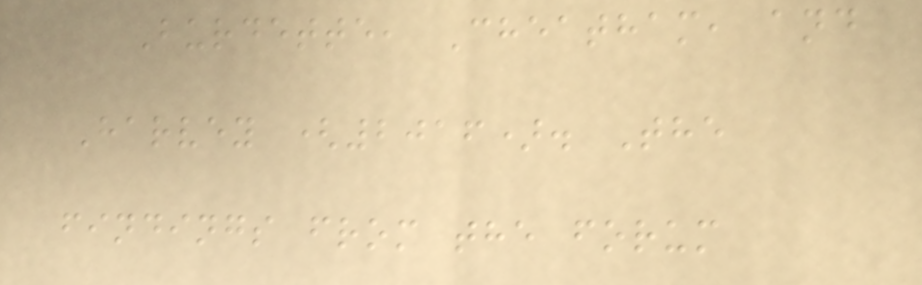Burdette, Cheatham, and
Harvey (2016). The
findings from the forum
